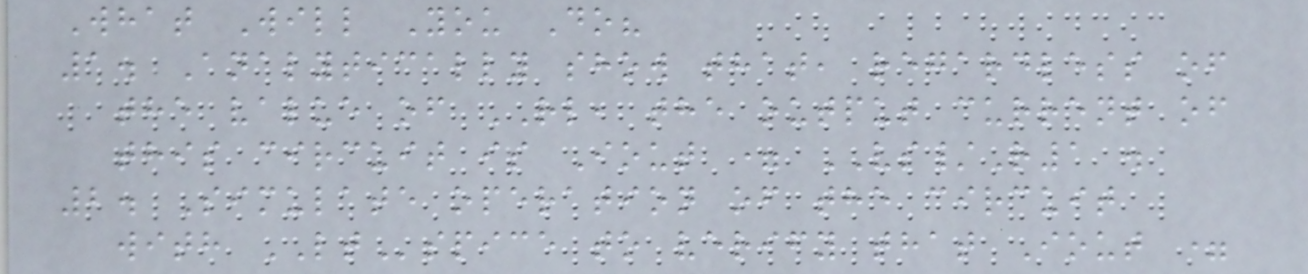What Will You Do?
1. Analytically show that, regardless of
the value of RL, the output current of
this circuit is Iout = VS/R1 .
2. Simulate operation of the circuit
with LTspice to verify that Iout =
